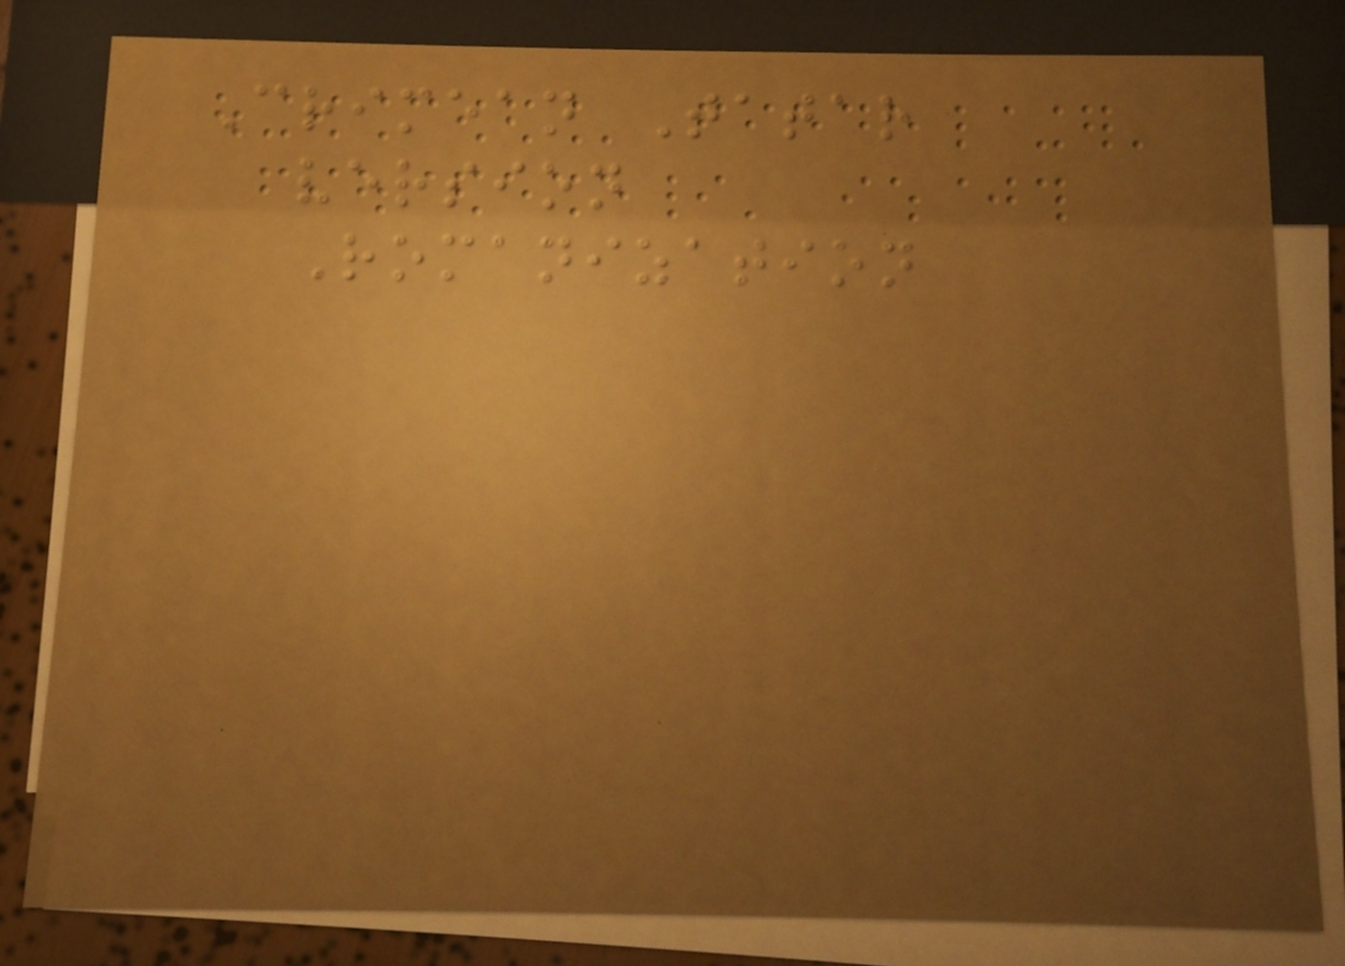Crimean Tatar
version
Romanization
